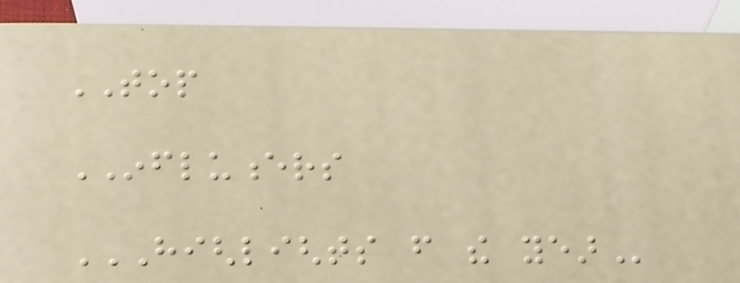TOP
INFLUENCERS
HIGHLIGHTS FROM THE YEAR
